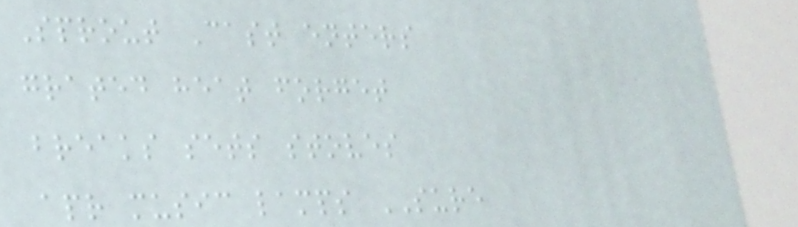Sprout Cast enters
grated heat forget
breaks sets stoves
apr music lamps SURE
